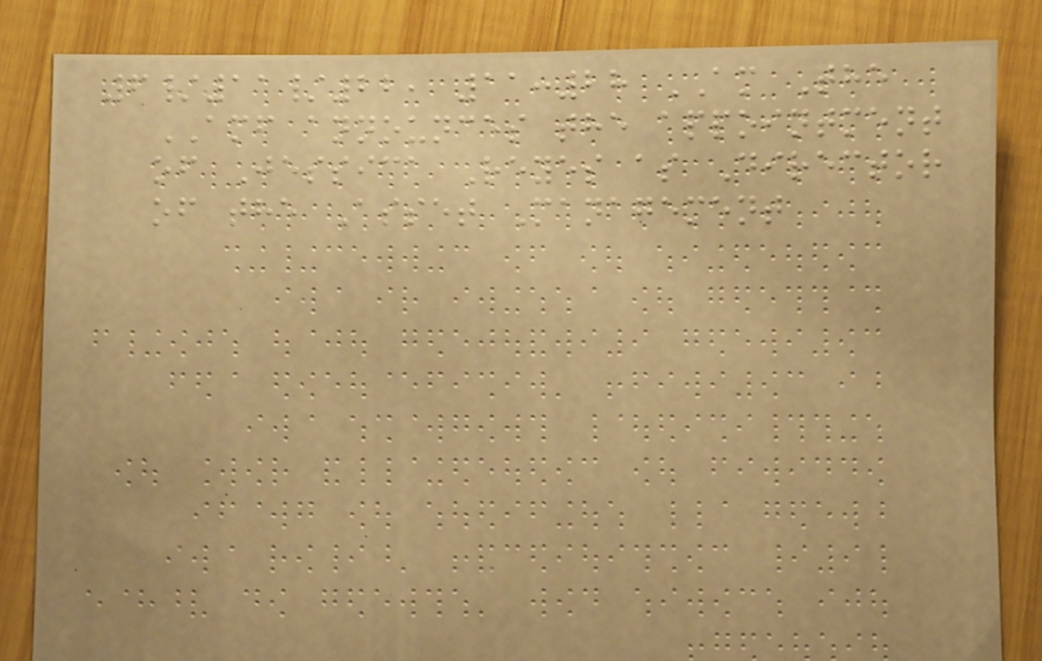6/11/22, 11:28 AM The
AMF announces the appointment
of Jessica Reyes as Director
of the Asset Management
